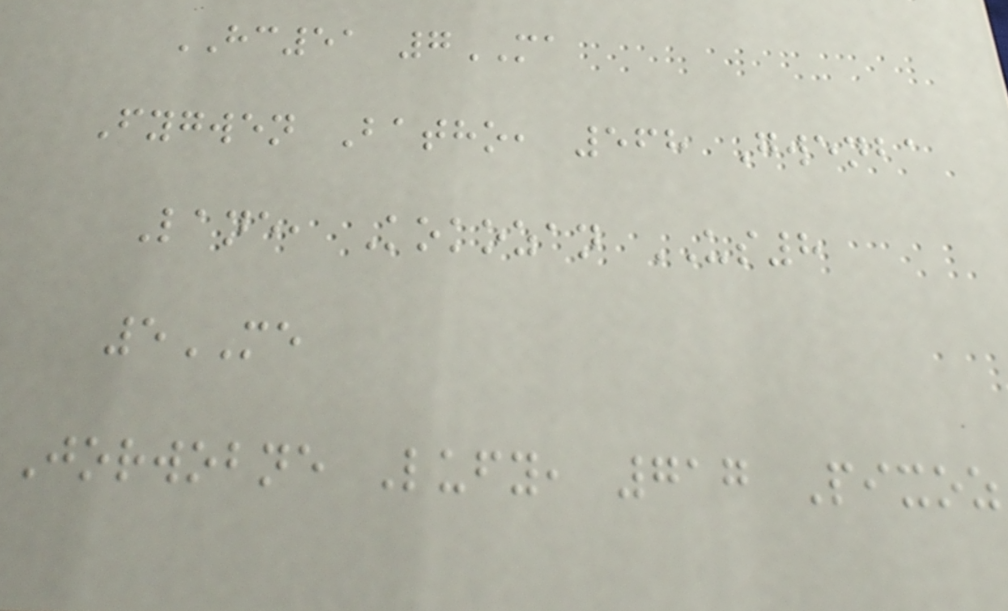HC51 7MA
Fygwen Batho, 568 Gwenba
Lane, Kokozan US8
5ME
Jorwobne Lufy, 717 Pixoz
